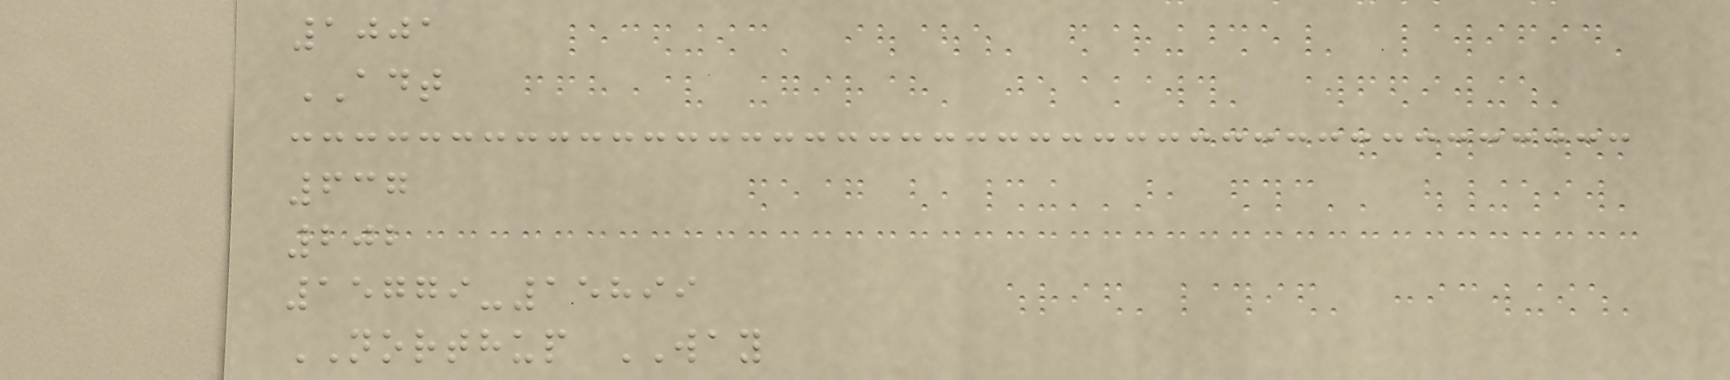1001
ADT
637
202
15779-15899
NORTHUP WAY
